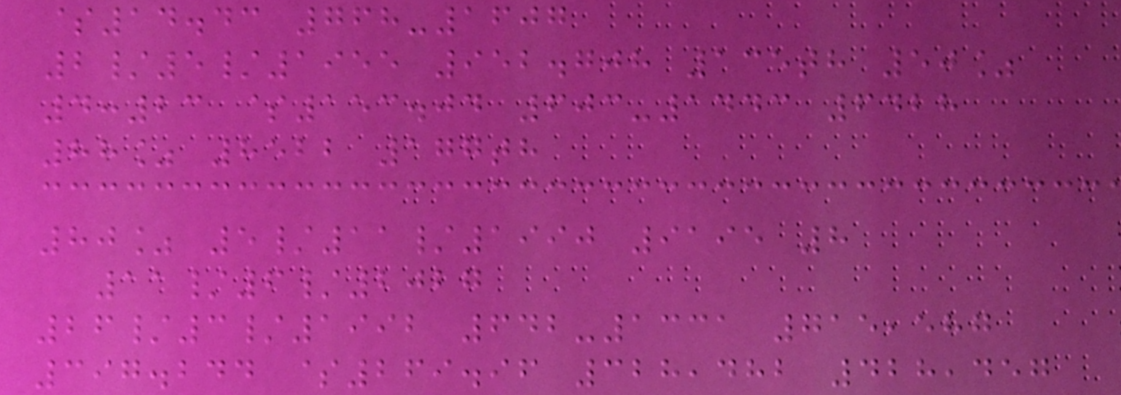$14.43 768-1607
2/5/1955 952.708 135th 50%
4:23 $153.04 603-1443 6428
88% 8522 177th
80% 5/11/1990 9195 8
11/6/2027
26/3/1992 642-1331 715,587
397.244 $269.96 328,482 428,457
